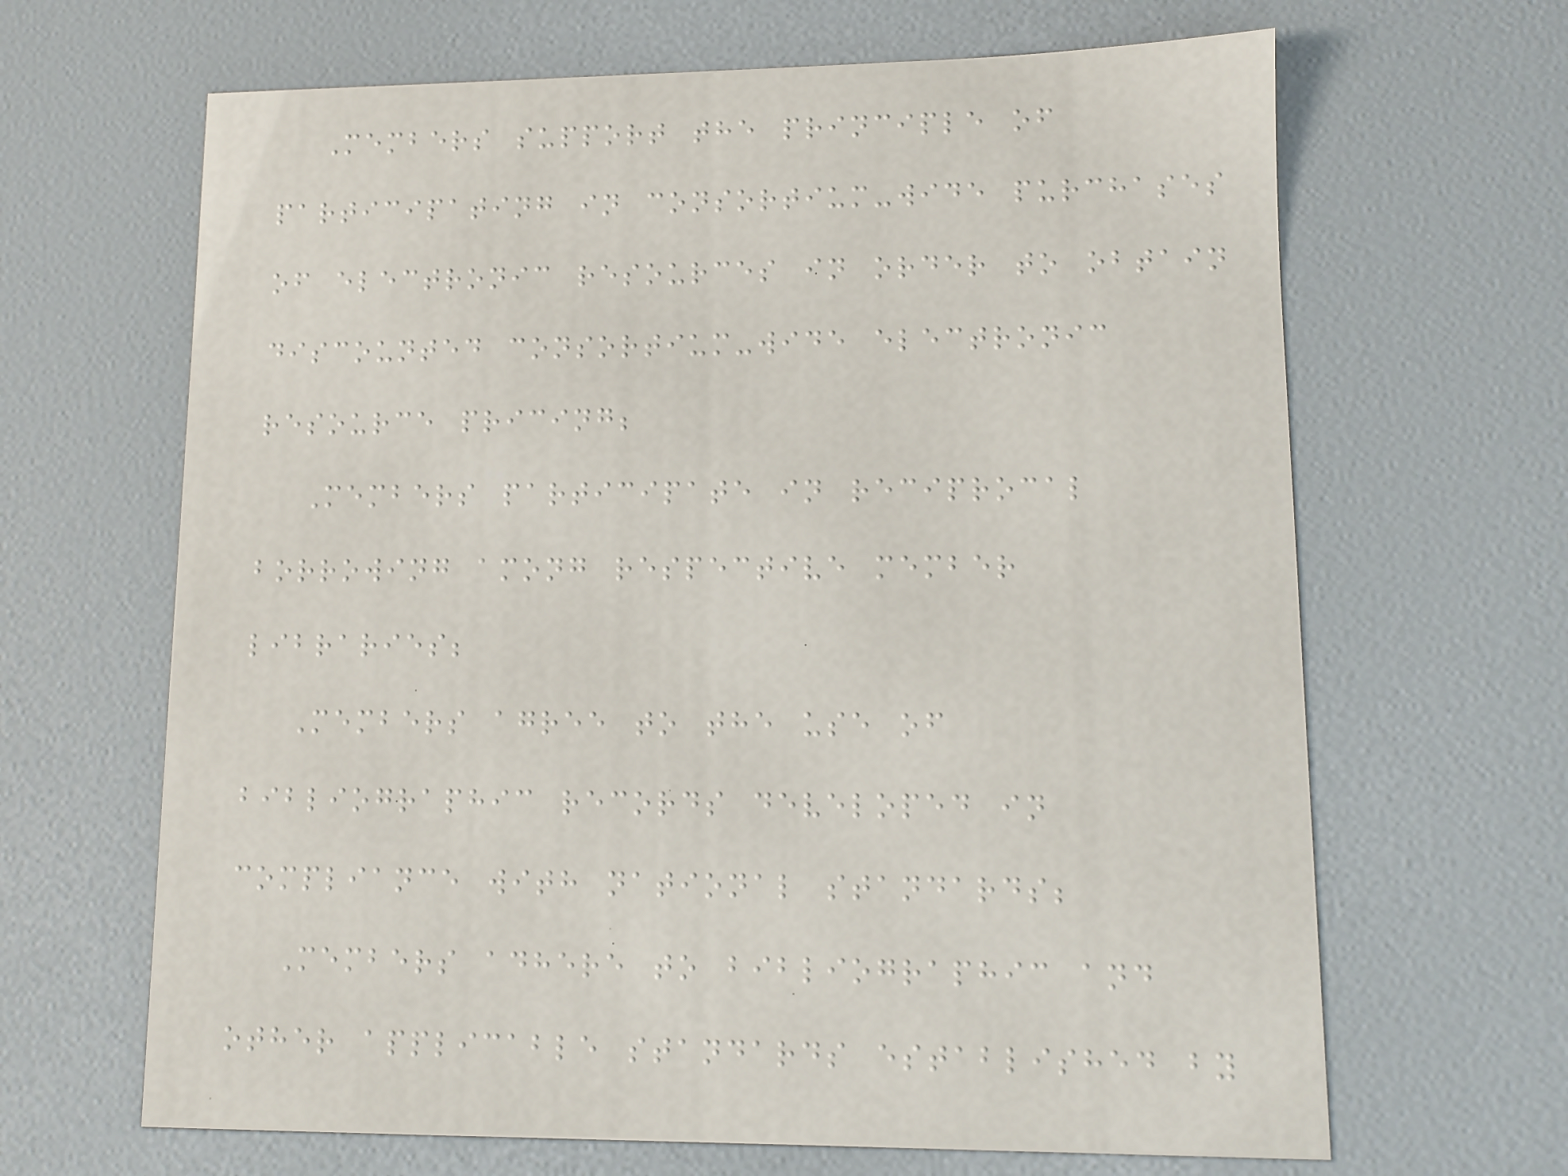Members support the principle of
participating in consortium-wide purchases
of electronic resources in order to obtain
discounted consortium-wide electronic
resource pricing;
Members participate in reciprocal
borrowing among respective member
libraries;
Members agree to the use of
bibliographic records developed in
compliance with national standards;
Members adhere to bibliographic and
other applicable standards established by
